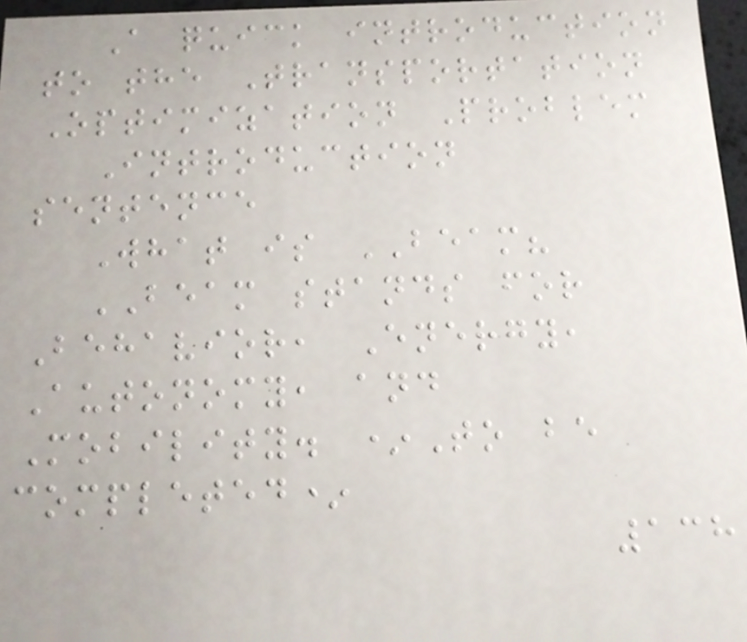A quick introduction
to the Transportation
Optimization Problem
Introduction
sentence
What is BEAM?
BEAM stands for
Behavior, Energy,
Autonomy, and
Mobility. *To be
completed*
138
